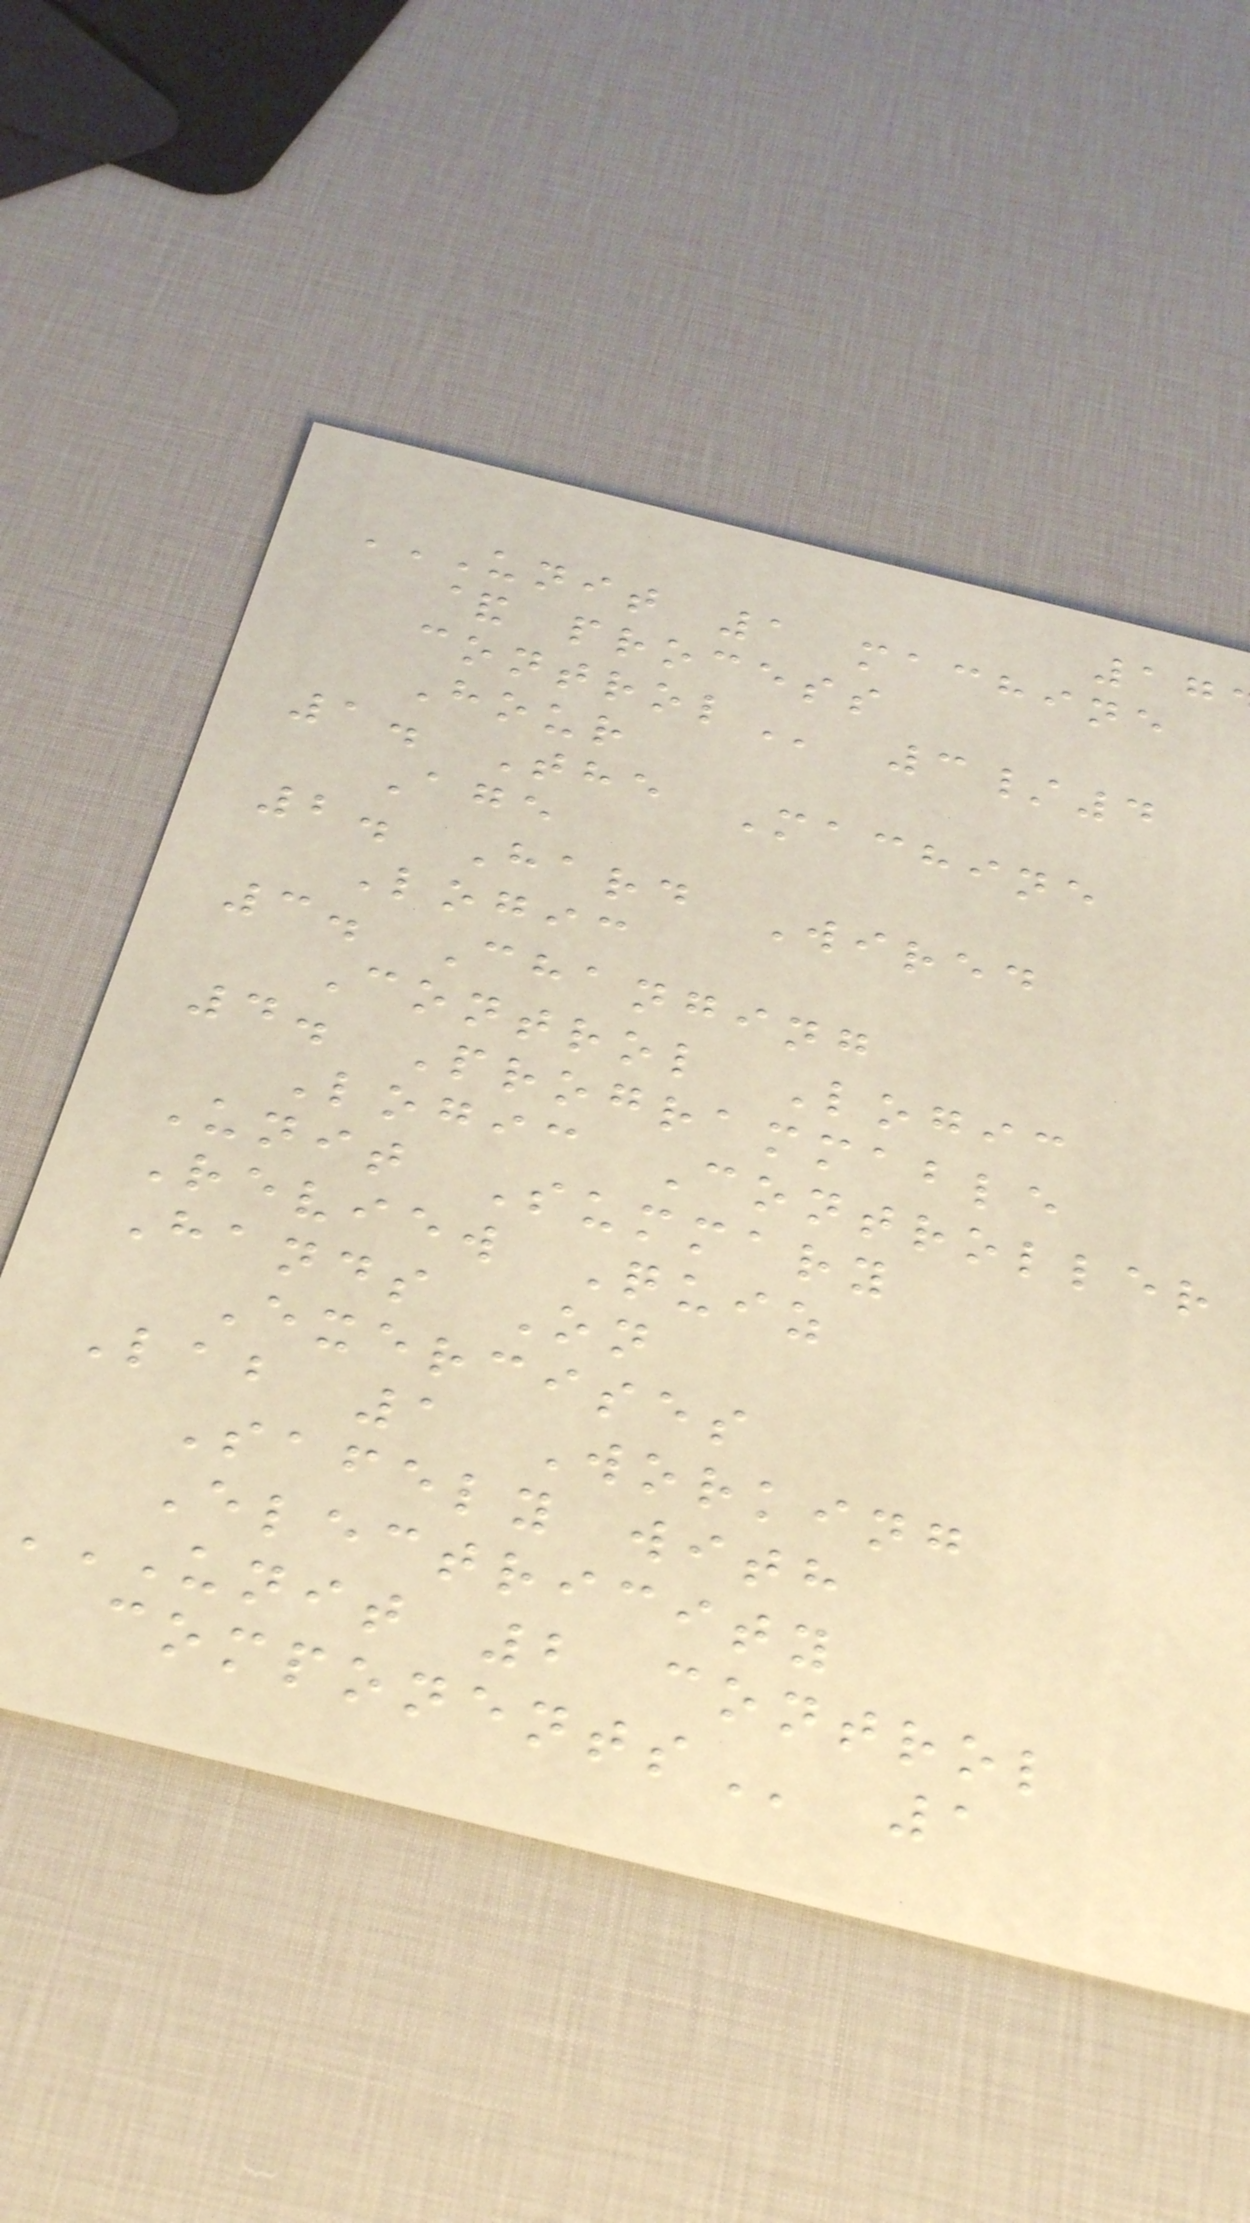UNIT 1 MACHINE
& process
3/4
Hour
1. The Machine
Age
2. Hard Wired
Logic
3. Changing
Control Logic
4. Programmable
Logic Controller
Unit Summary
Review Quiz
Hands On
Exercises
Lab 1 Working
Safely with
Electricity
UNIT 2 control
